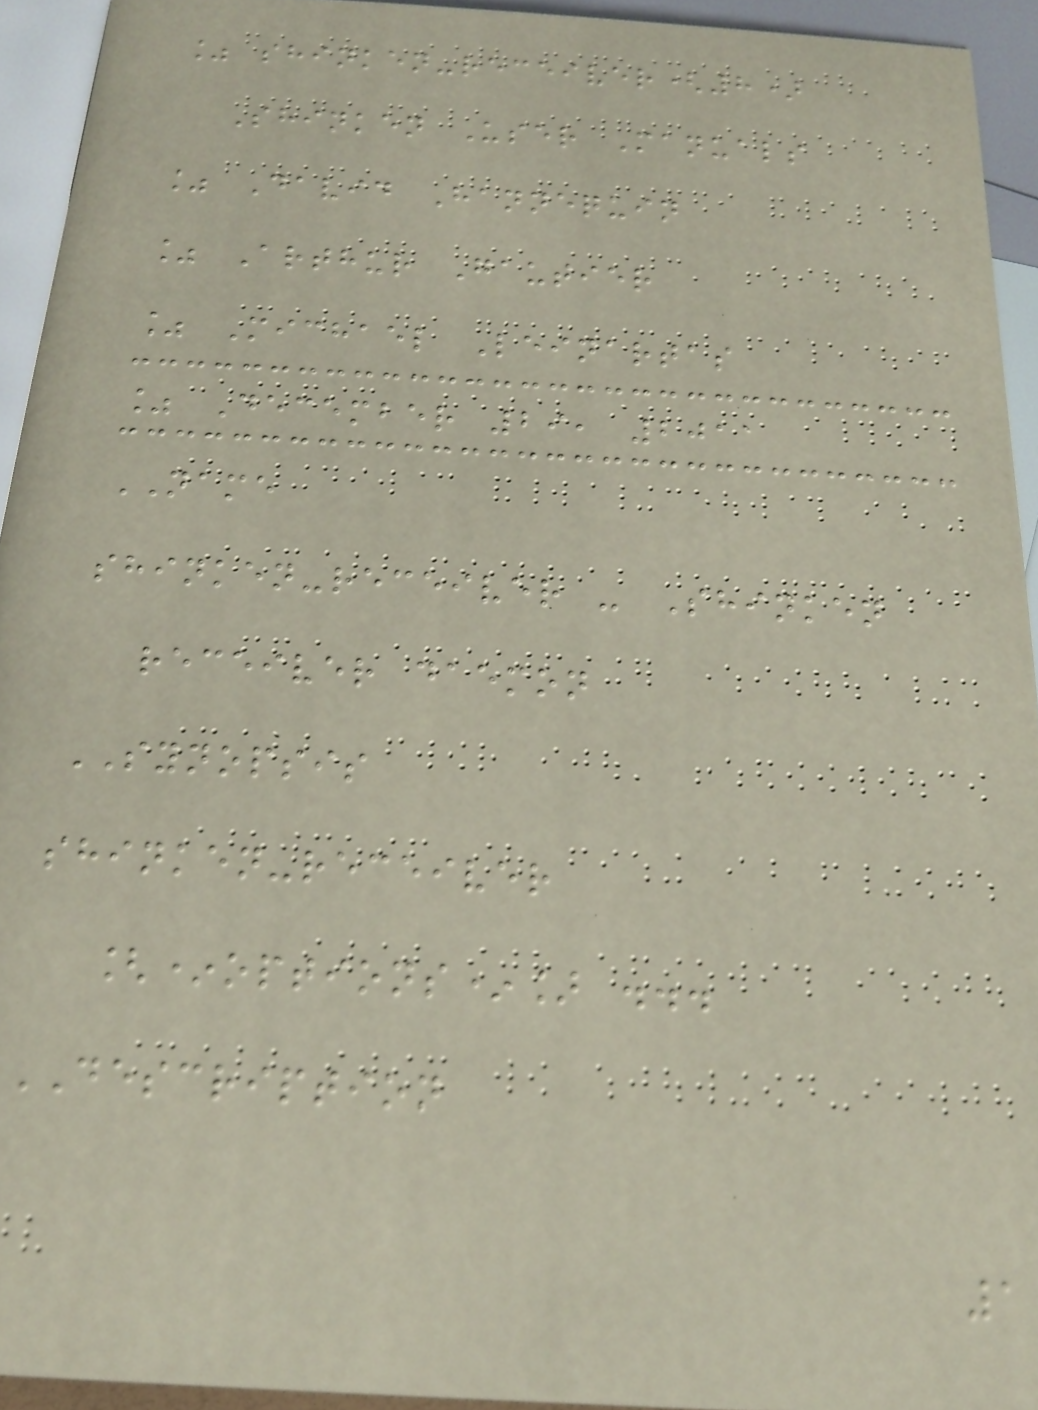% shinken-receiver(8)
Shinken User Manuals
% David Hannequin
% Arthur Gautier
% Michael Leinartas
% December 29, 2011
NAME
shinken-receiver - Shinken
receiver daemon
SYNOPSIS
shinken-receiver
[*options*] ...
DESCRIPTION
1
